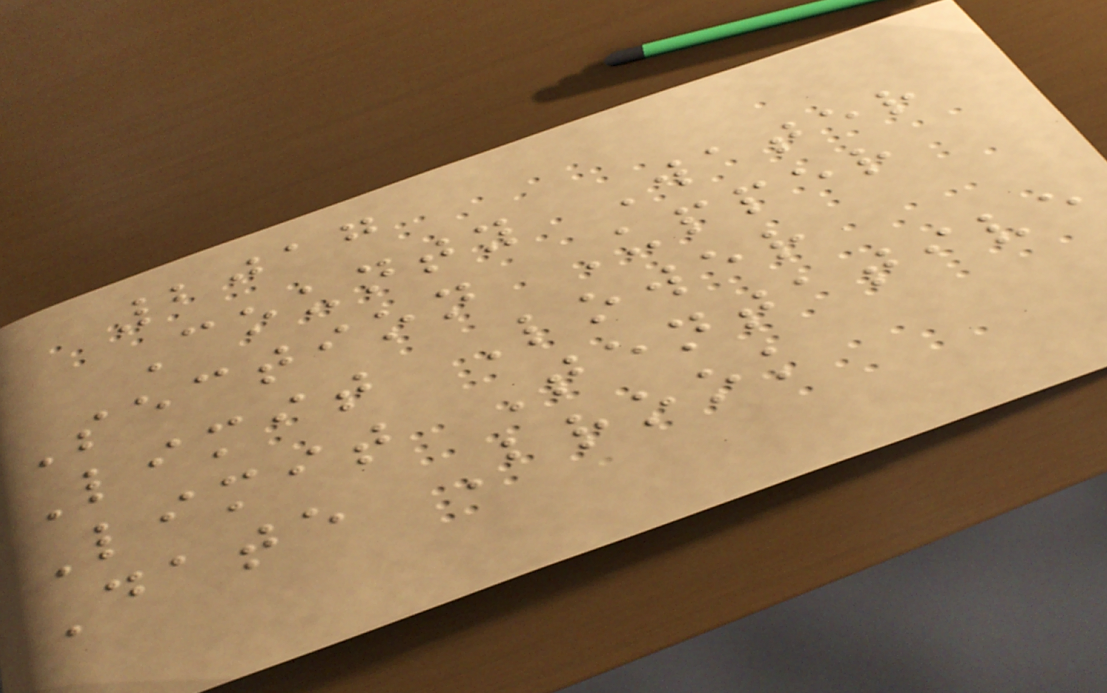2017
County Water
Section Upper
Limit Lower
Limit Tentative
Date Brook
